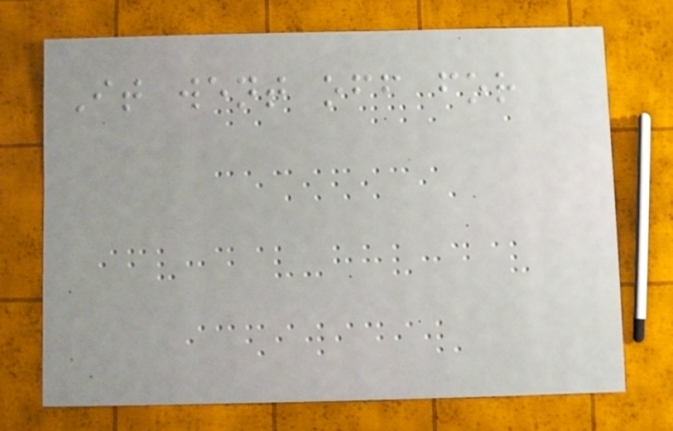It went off for
